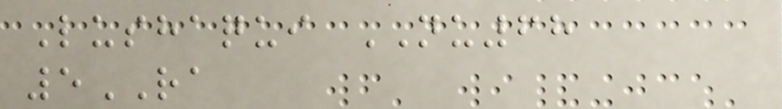Lushaqui NU68
5RA
